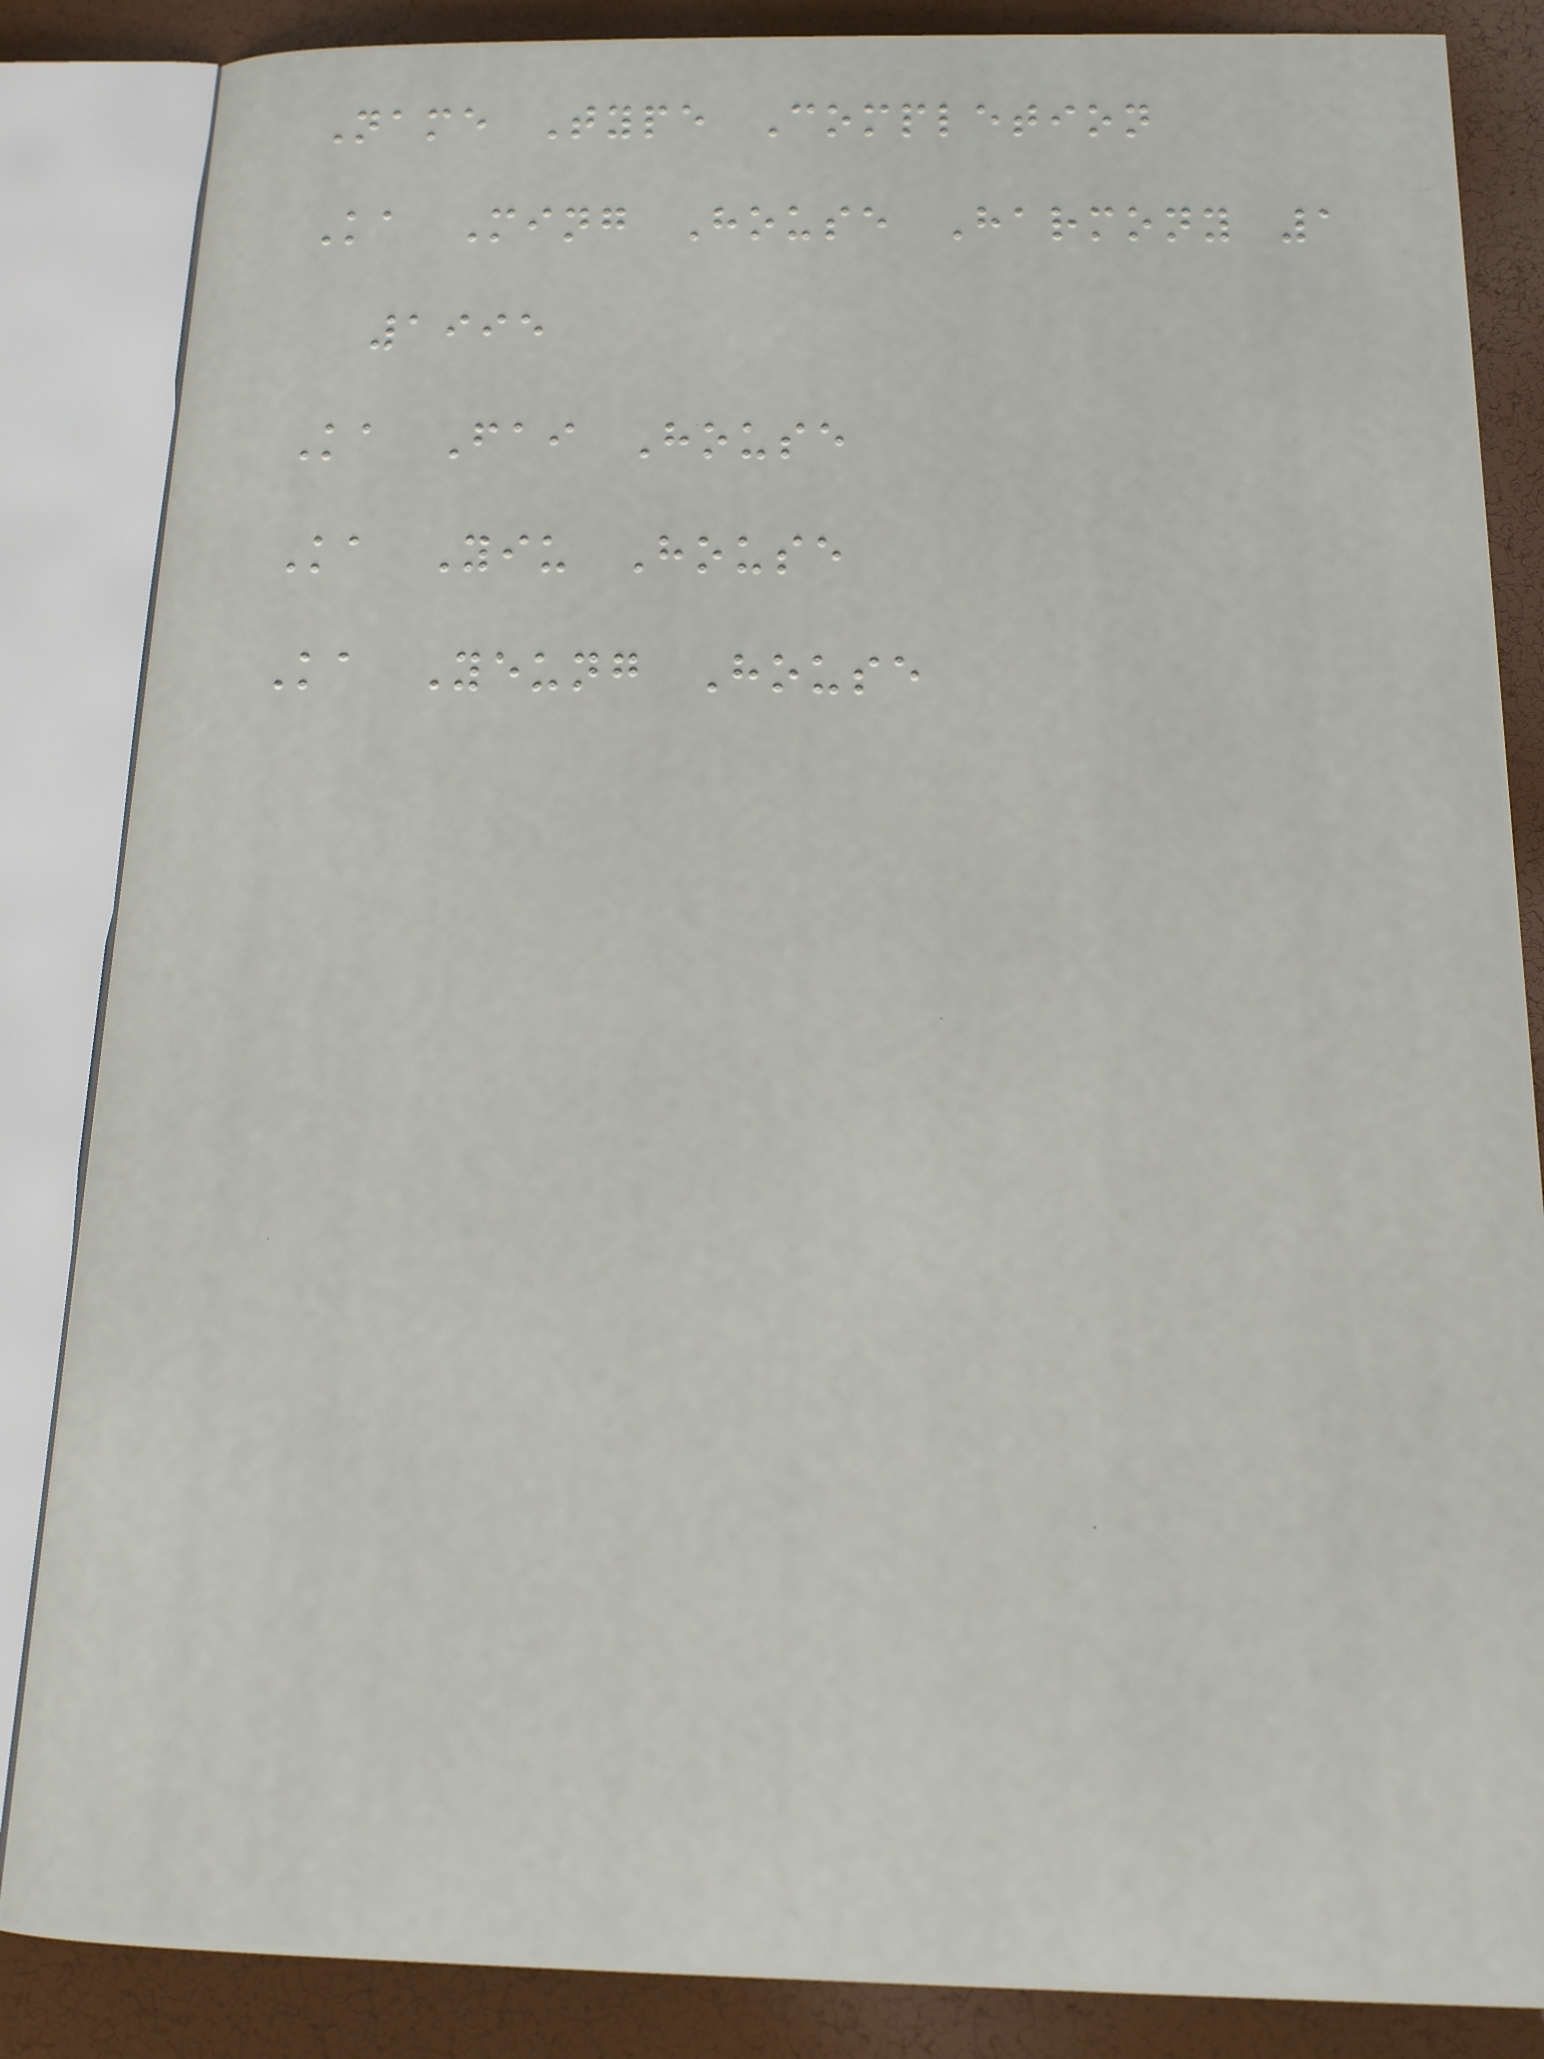Name Type Completion
Ka Ming House Harmony 1
1995
Ka Fai House
Ka Yiu House
Ka Yeung House
